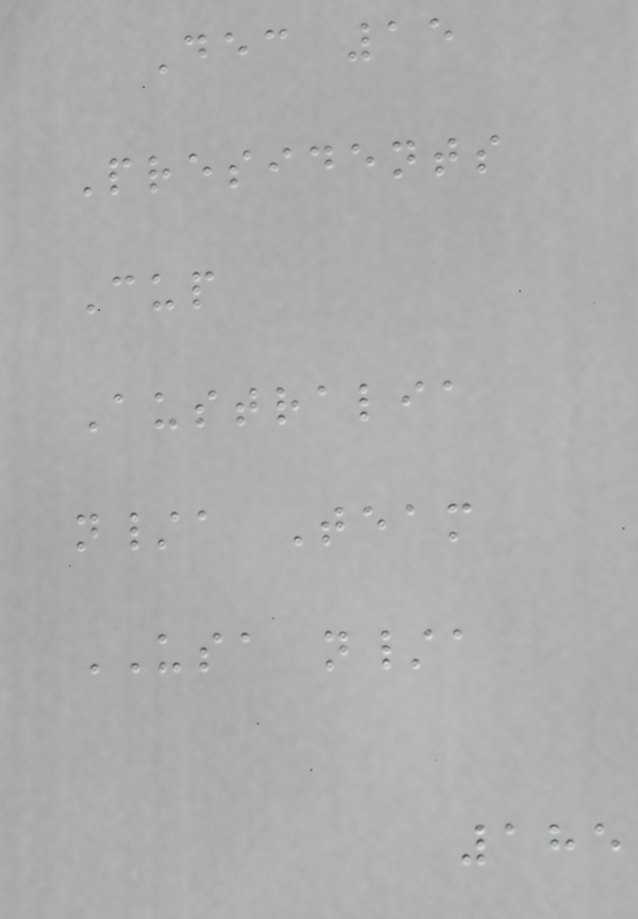Dec 15
Presidents
Cup
Australia
n/a Team
USA n/a
185
